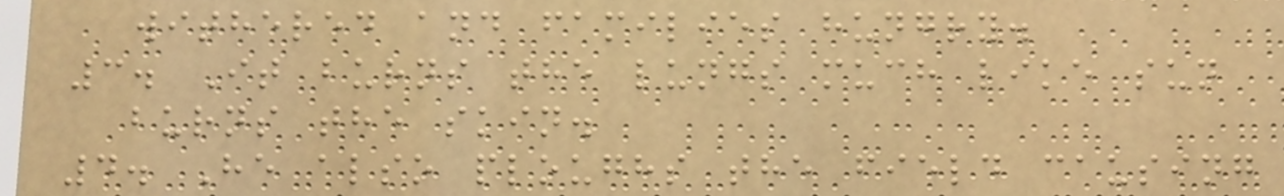withered and families hungry.
3. It burns the lungs much like sun
burns the skin.
4. He also ploughs the field causing
